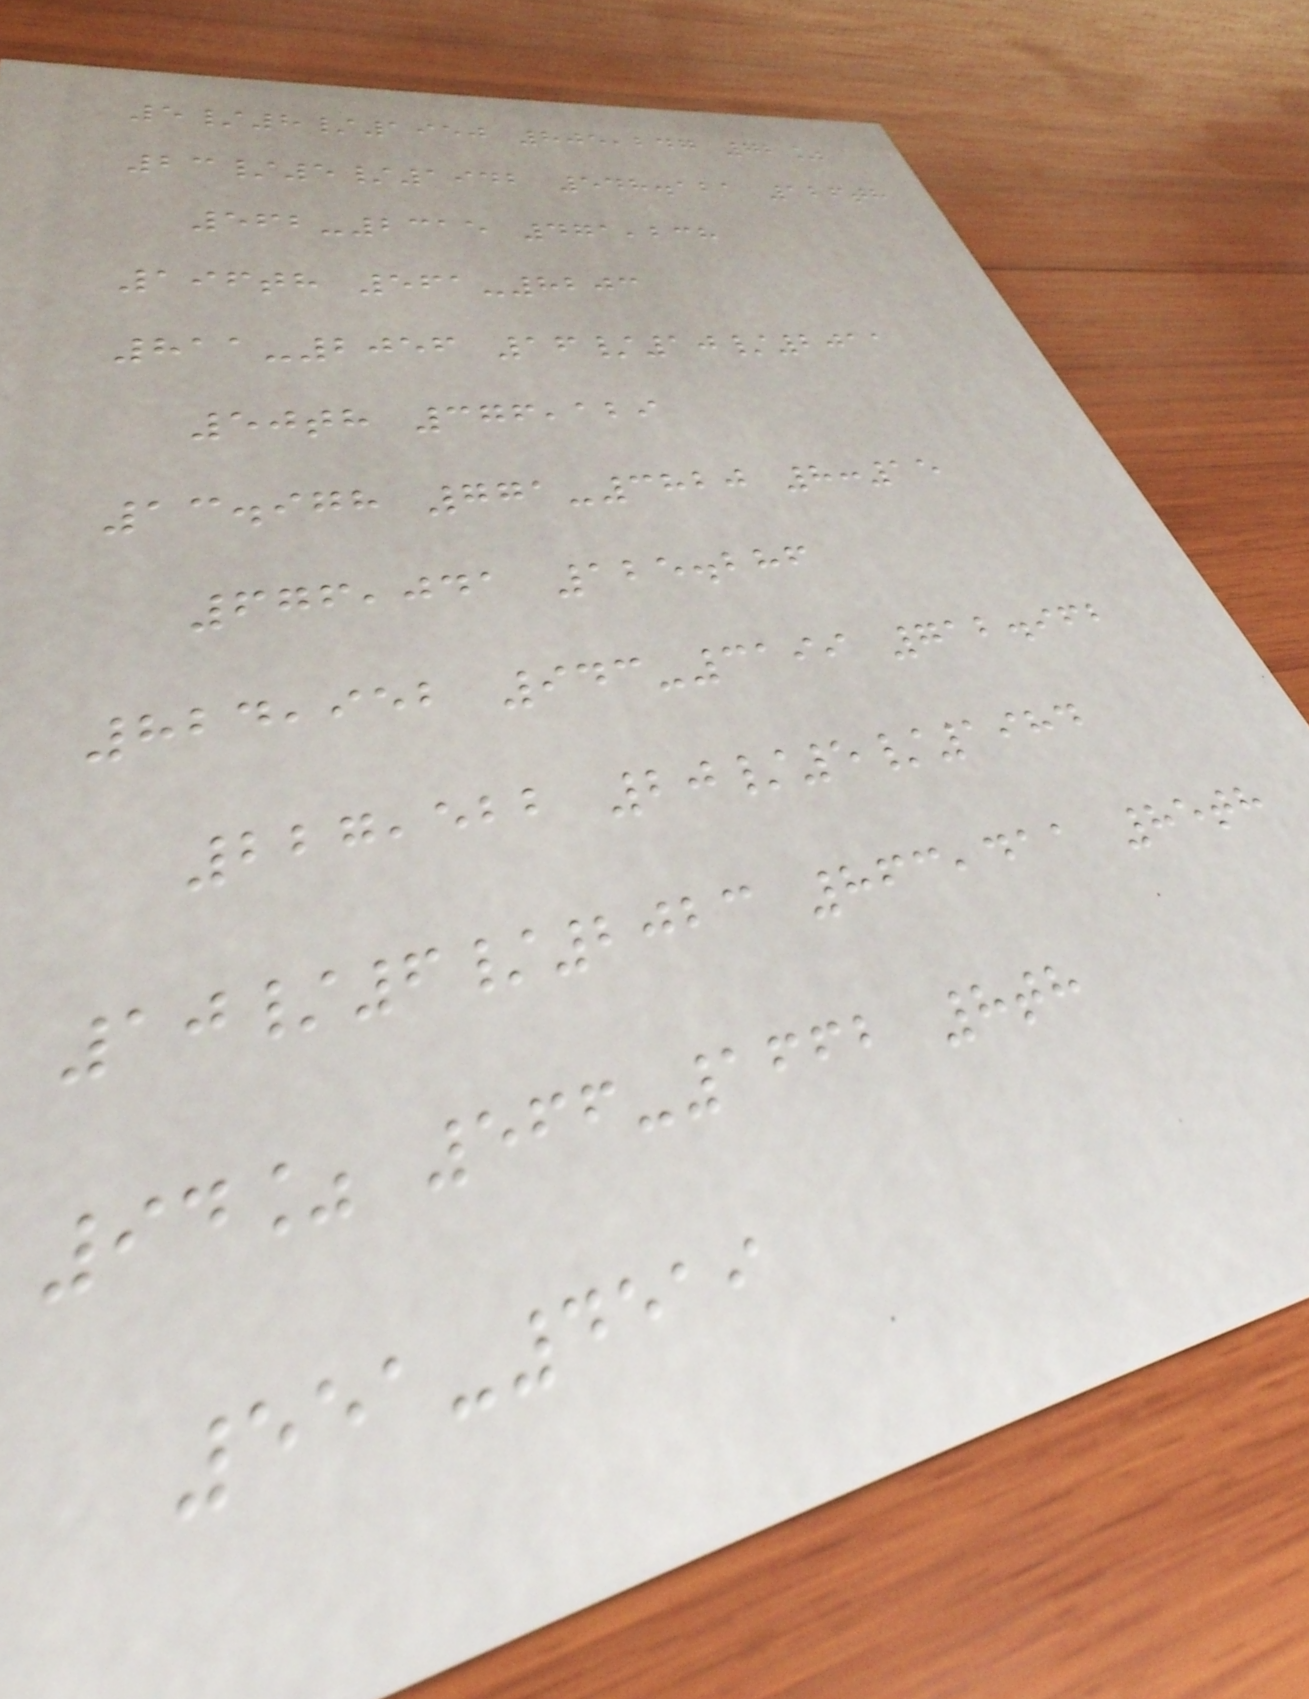5/8/1950 805,247 72%
23/5/1942 548.121 126th
562-2315 471,238
196th 561-8203
811-2056 16/10/2011
50th 376,129
13.978 771-3820 8:15
676,041 125.286
824,952 943-3199 712.962
227,522 20/5/1984
10/6/2023 863,411 85th
94% 566-1662 8th
551-4519
